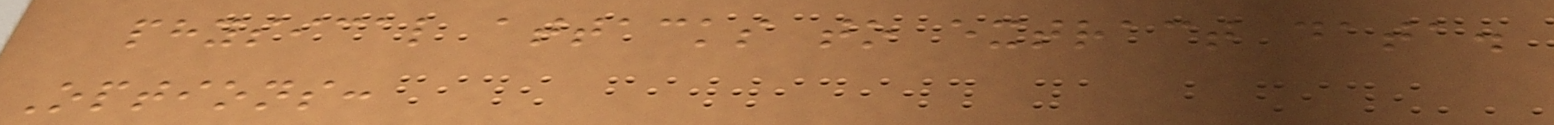physical attacks to extract data.
Options:
